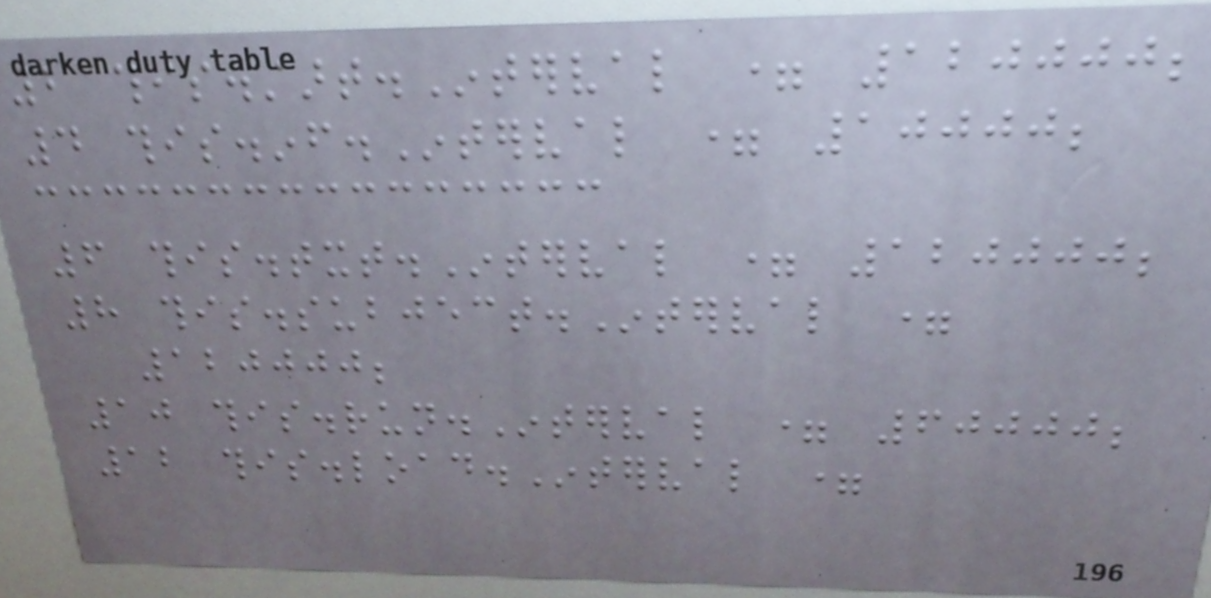2 this.start.Interval = 120000;
4 this.inf.Interval = 10000;
6 this.txt.Interval = 120000;
8 this.subject.Interval =
120000;
10 this.run.Interval = 60000;
12 this.load.Interval =
